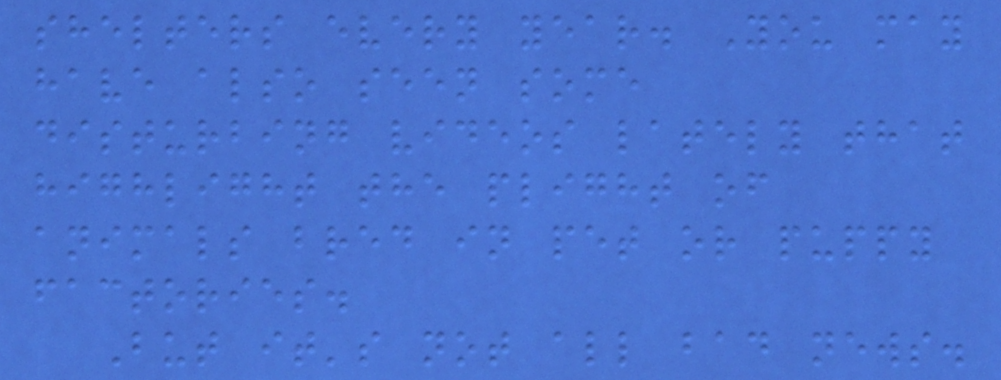shelters every year. You may
have also seen some
disturbing videos lately that
highlight the plight of
animals bred in pet or puppy
factories.
But it's not all bad news.
